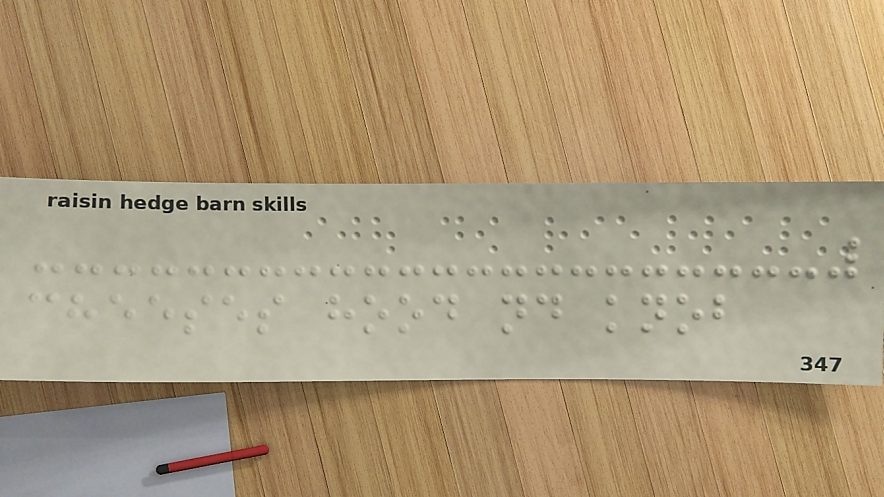cheeses hood nd knob
